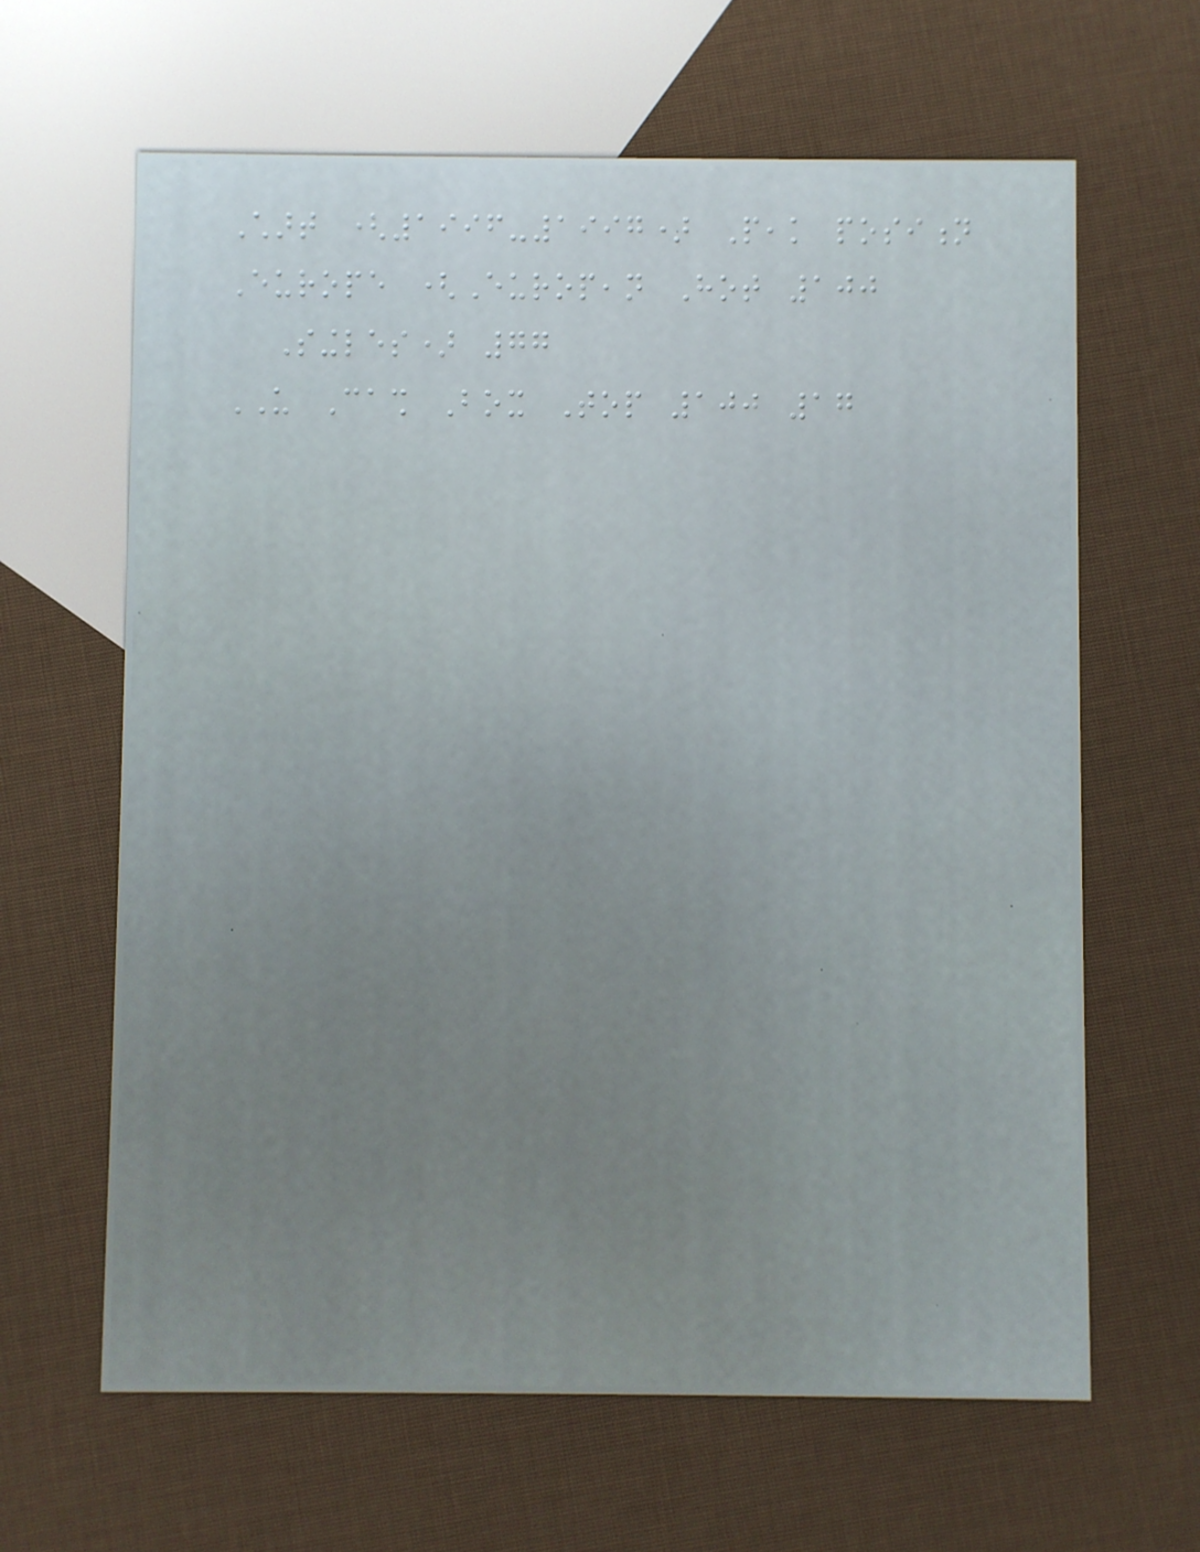Chart (1996-1997) Peak position
Europe (European Hot 100
Singles) 77
US Cash Box Top 100 17
